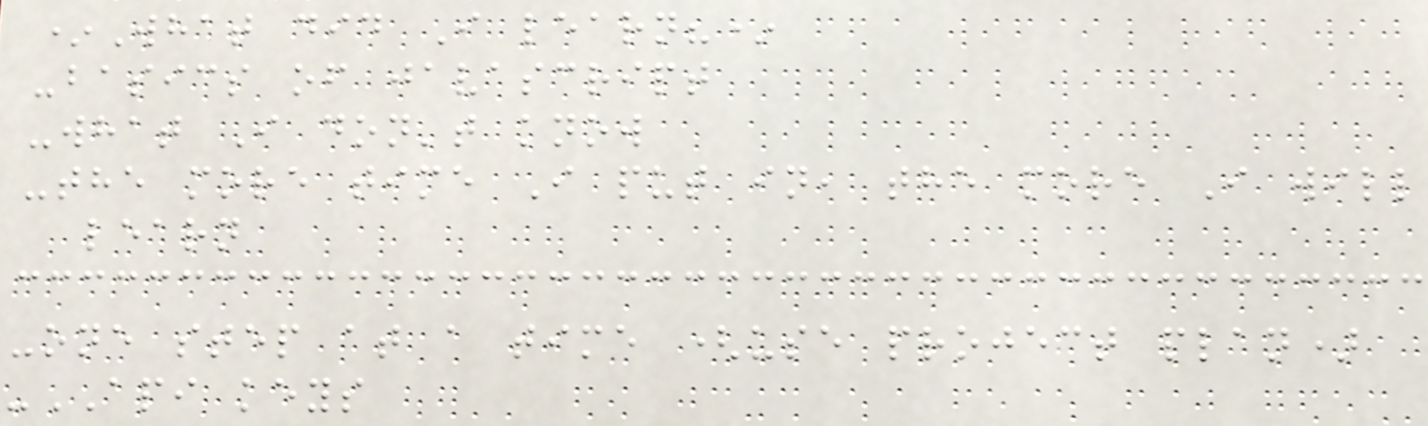*What did I learn?*
-basics of javascript
-what I don't know
-the more time I put in, the more I will
learn
-one step at a time (use project plan)
-API keys
